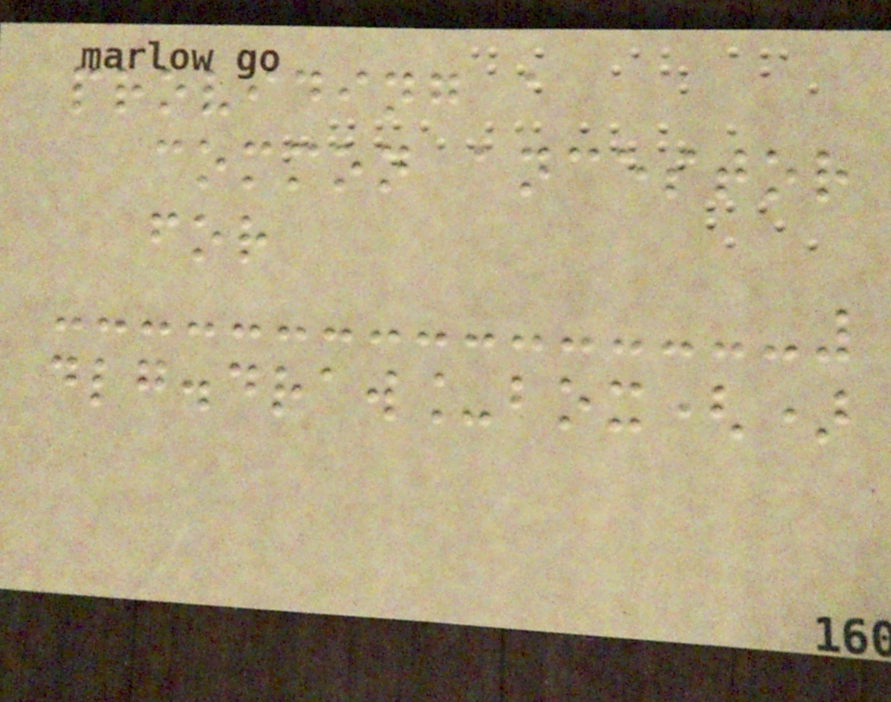providing a
common ancestor
for
dlg.draw_box()
